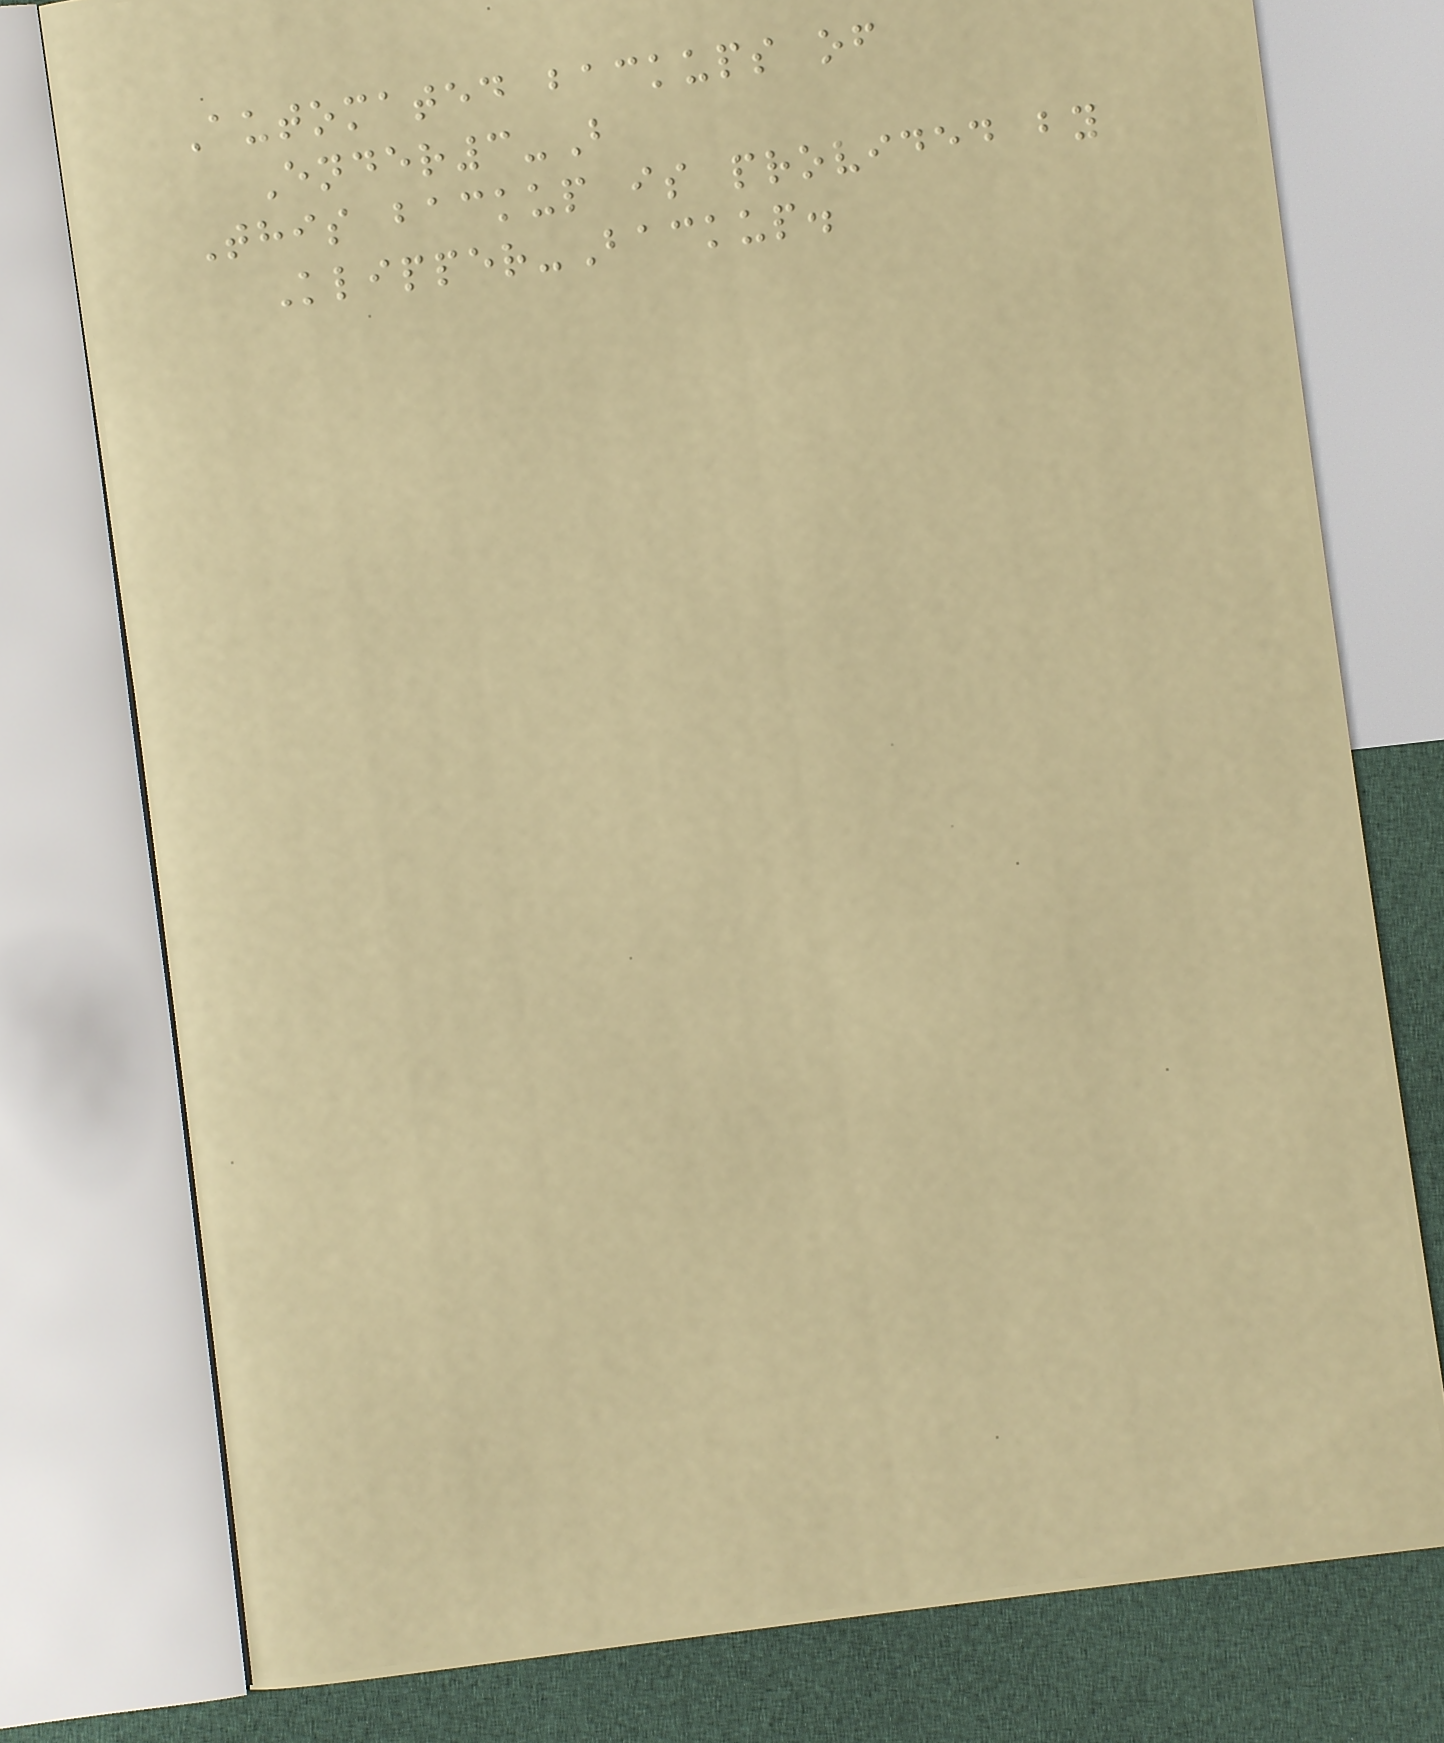Automated backups of
Ender3-B
This backup is provided by
Klipper-Backup.
